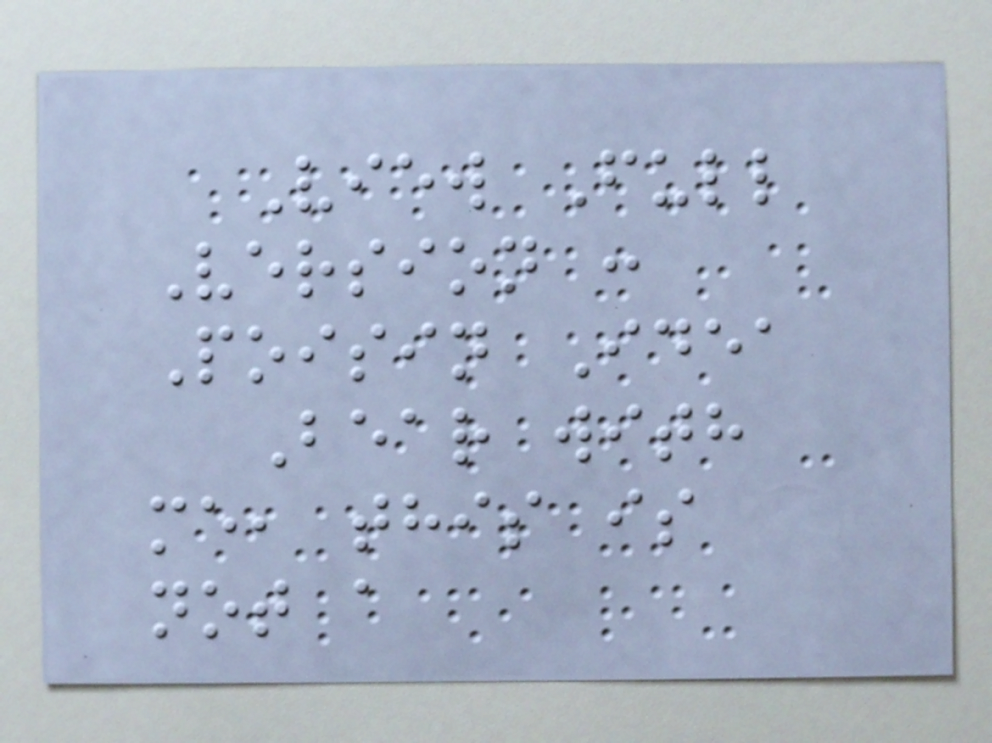View Full
Version :
Poisin Idea
Bear with
me, this is
not a
